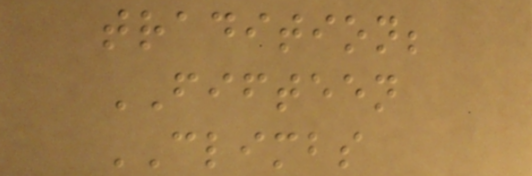tradition;
FIFTEEN
CLIMBS
